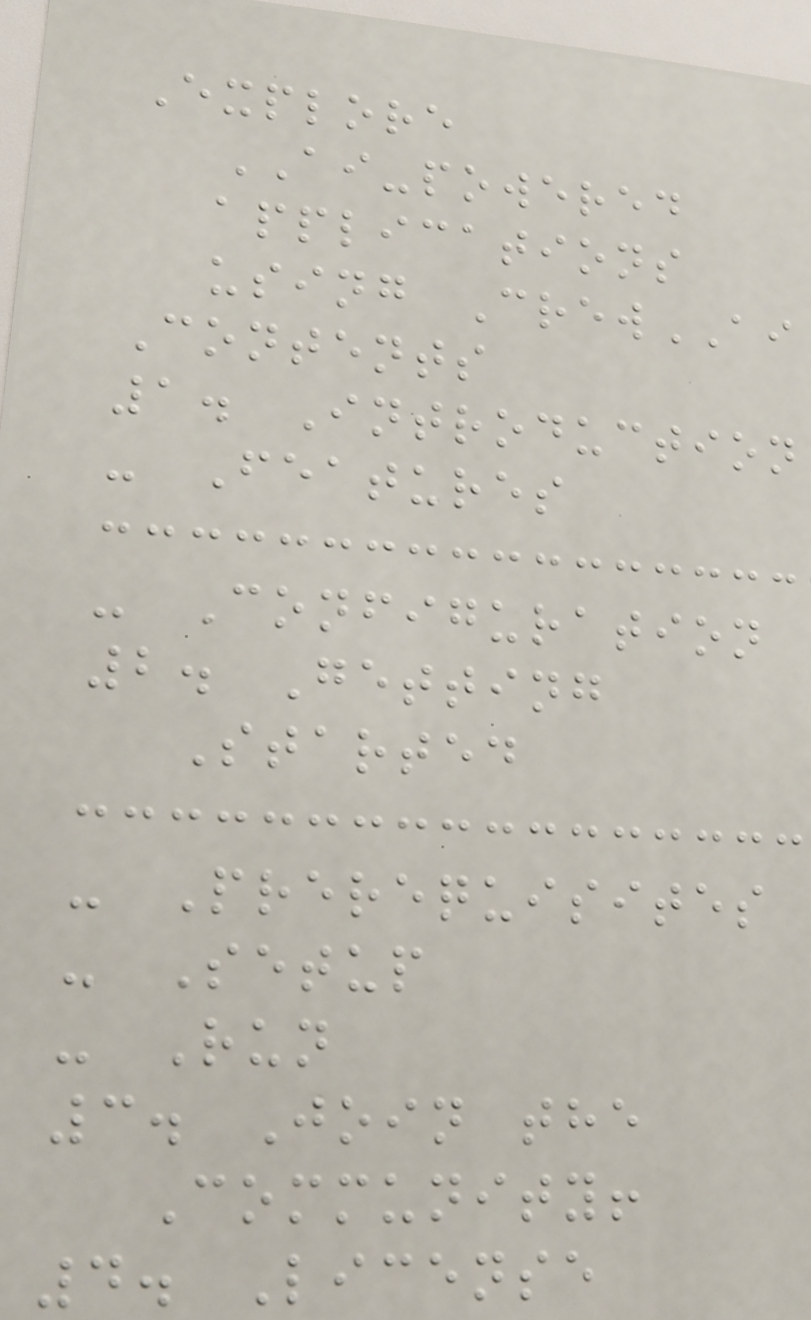Explore
AI-powered
applications
using CrewAI
Contents
1. Introduction
- Features
- Configuration
2. Getting
Started
- Prerequisites
- Setup
- Run
3. Join the
Community!
4. License
